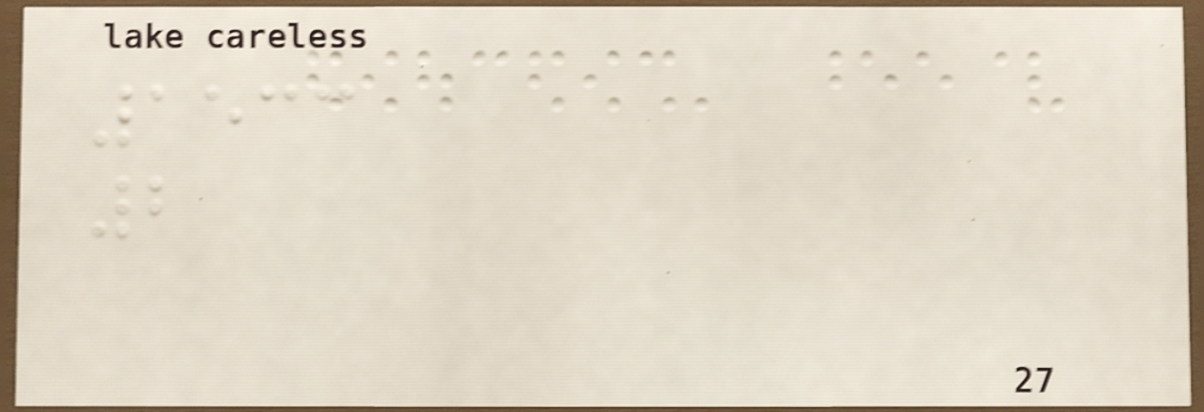1533
2
